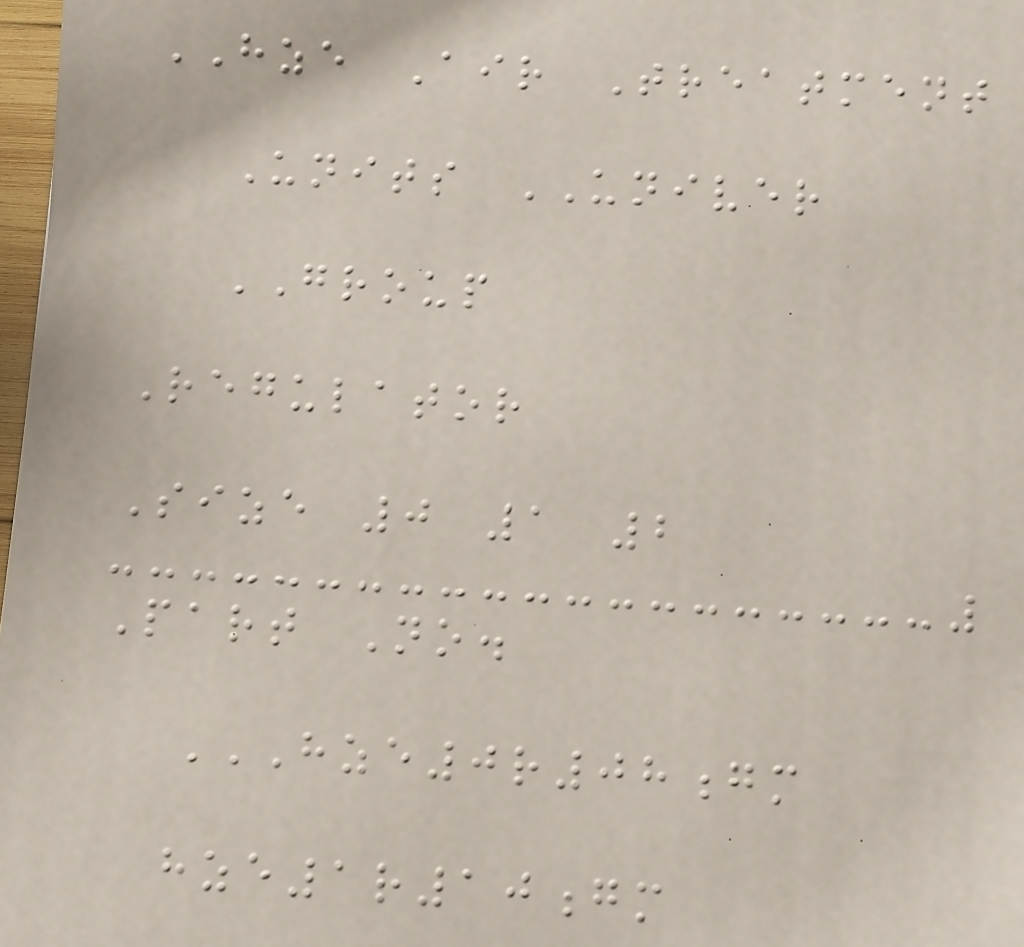HZE Air Treatment
Units UNIVER
GROUP
Regulator
Size 0 1 2
Part No.
HZE0R08GM
HZE1R10GM
